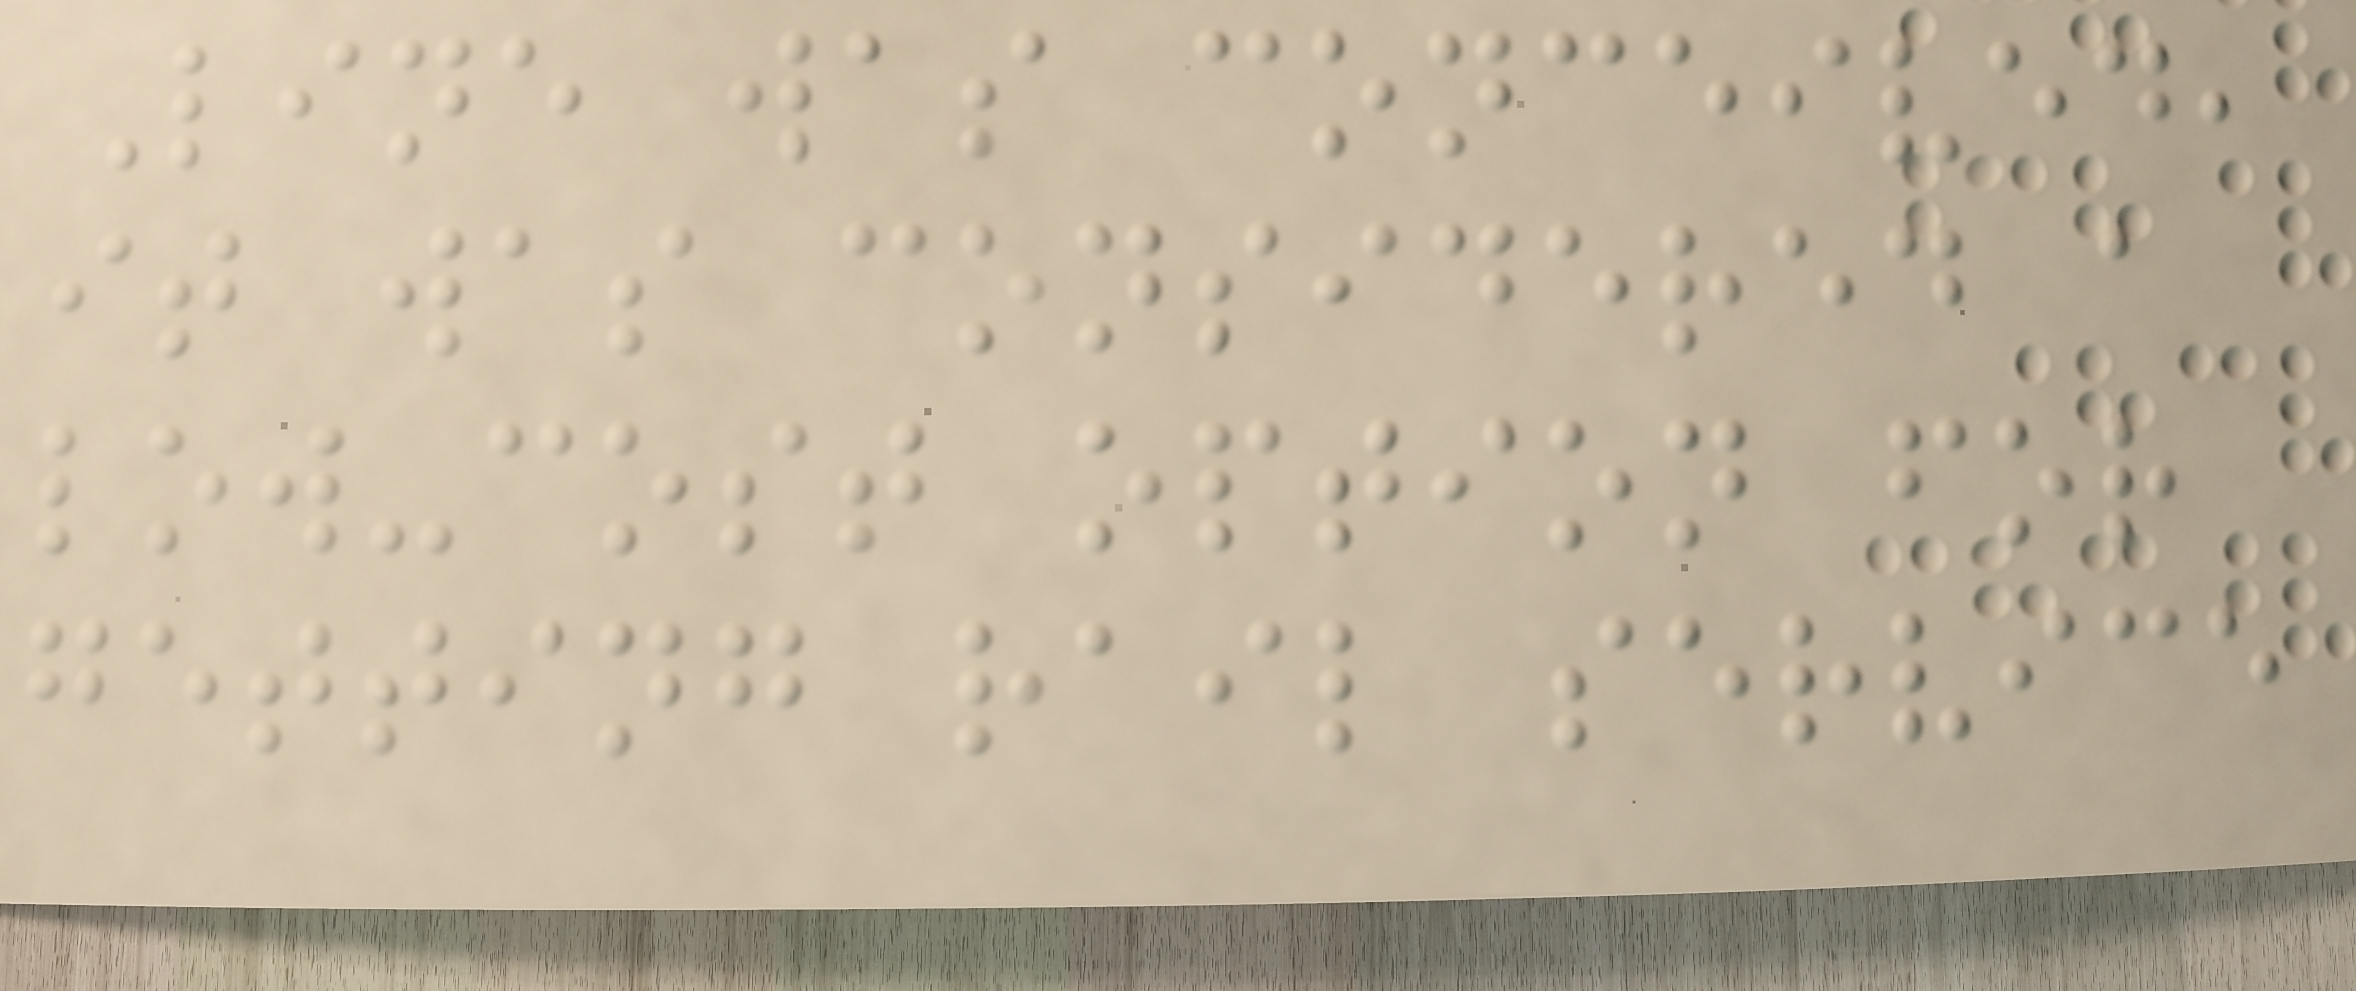Line was conceived,
it was considered a
low-cost option for
getting rail service
